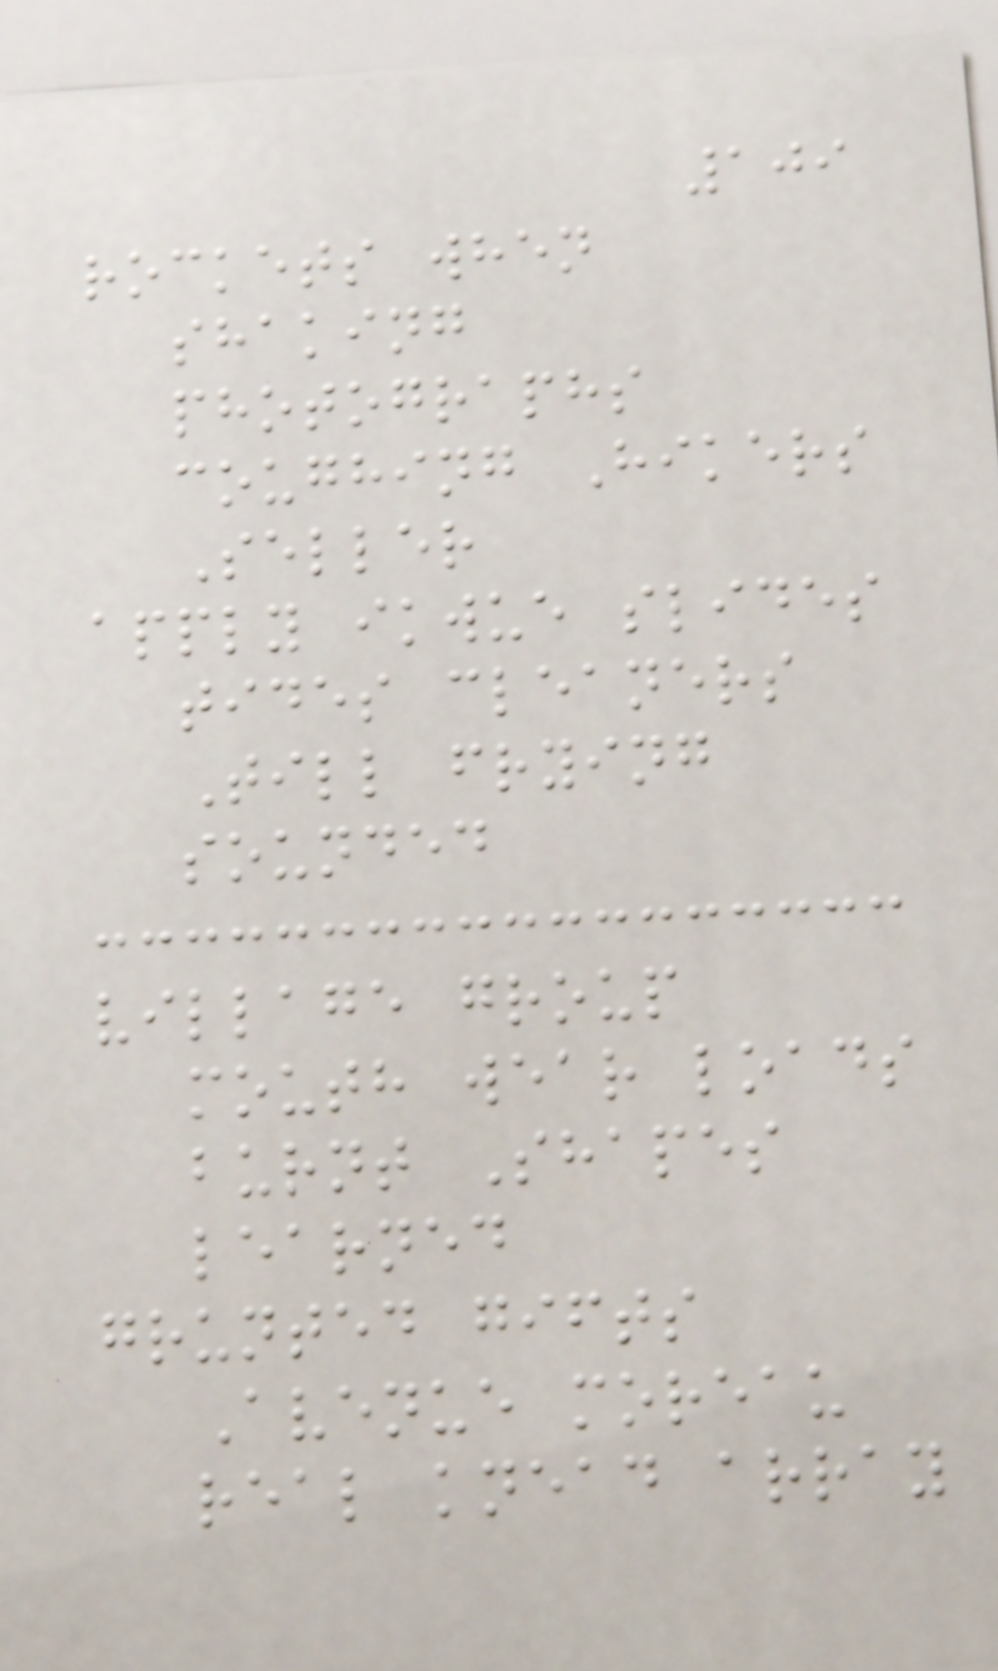109
rockets when
shaking
photographs
coughing Hikers
Seller
apply ikwue slides
tides cleaners
Till frying
sounded
village group
mouth wear loads
burnt Shapes
learned
grunted gifts
Avenue moreau
real knead array
